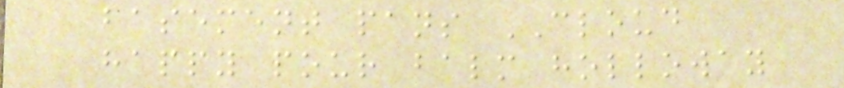basement pans CLOUD
happy pour balm holloway
